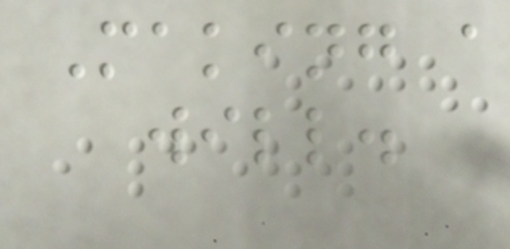Making a
will.
